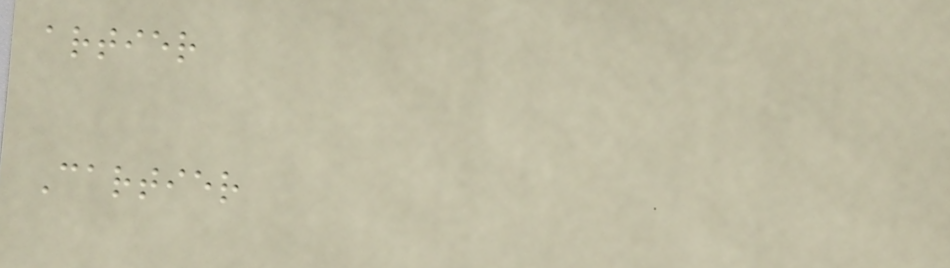artier
Cartier
